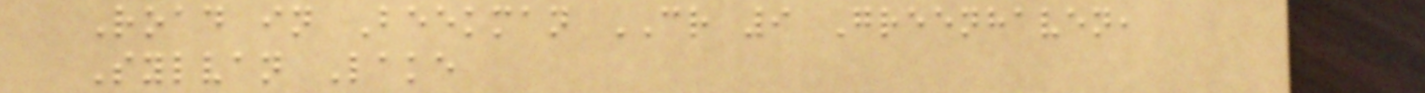Road in Beekman CR 9 Greenhaven,
Sylvan Lake
